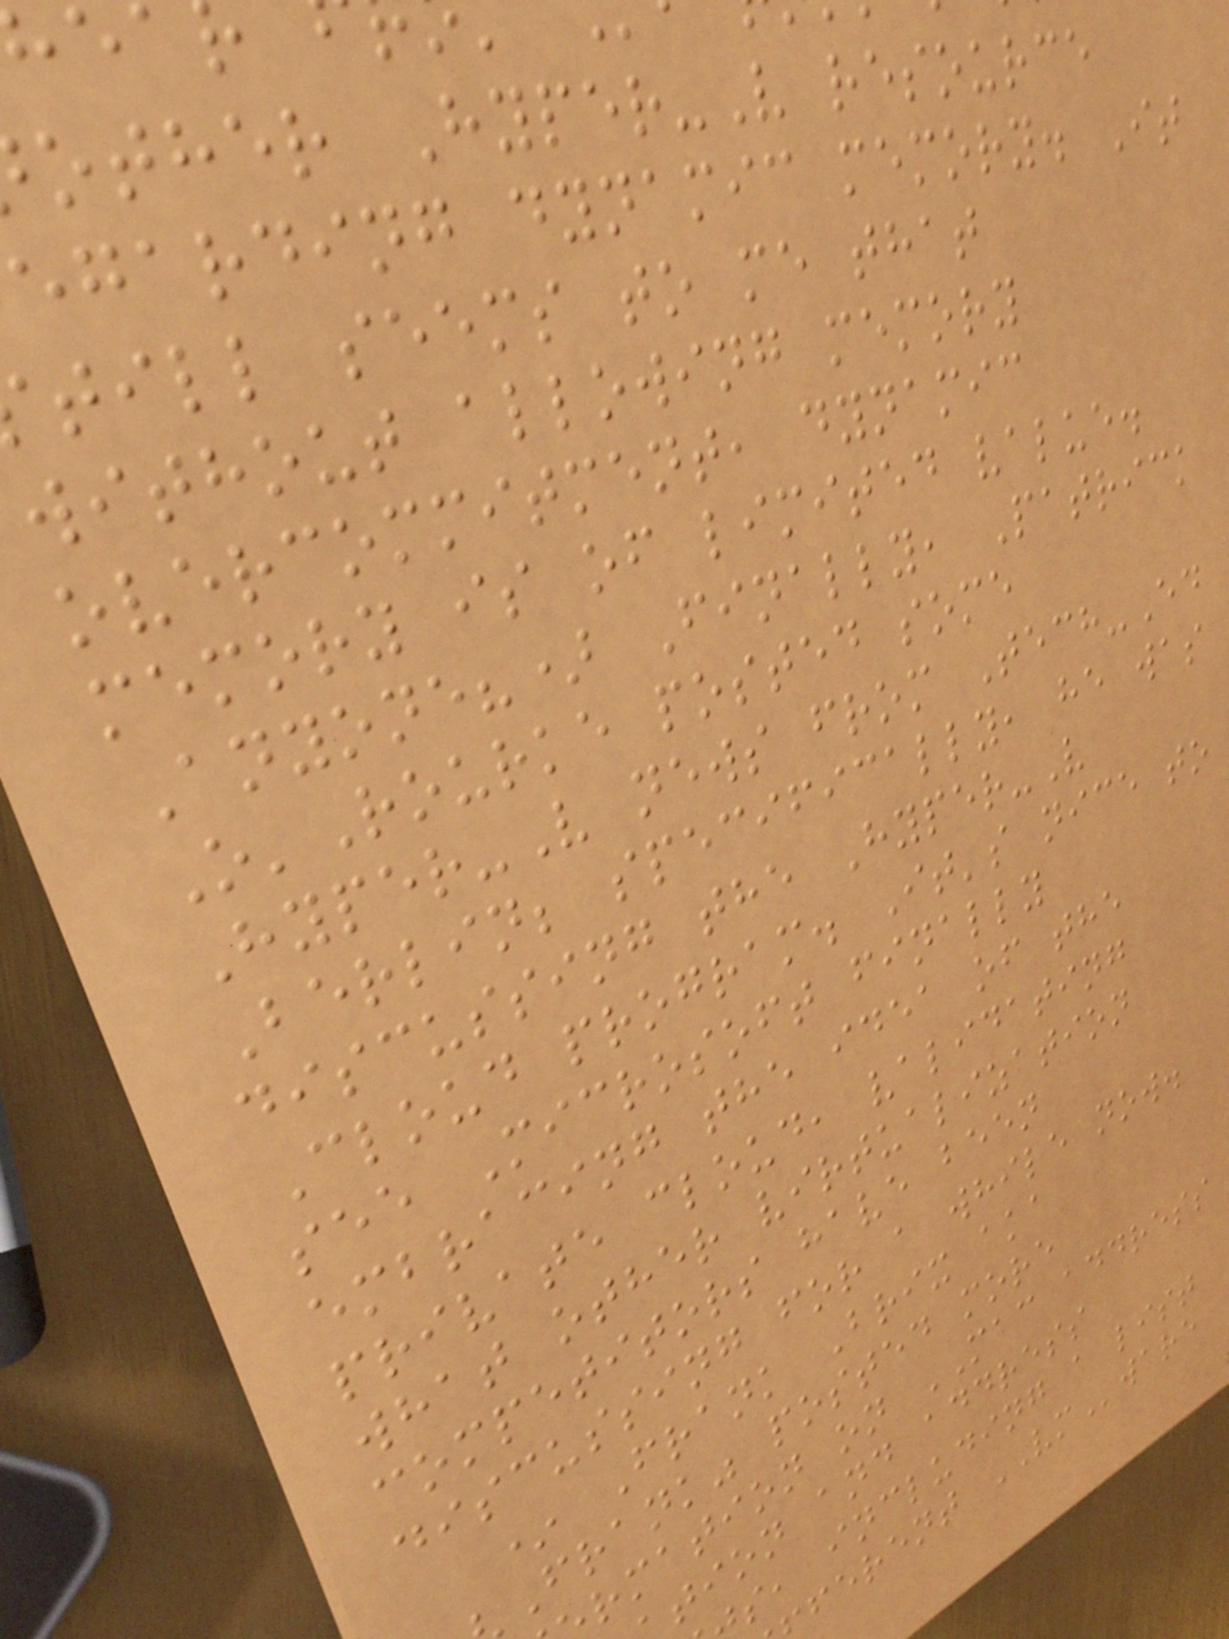other Hyper-V resource
egarding dynamic memory. It
till seems to me that
without allowing memory
overcommitment, dynamic
memory is of limited value.
Anyone?) Finally, Patrick
O'Rourke posted some
Hyper-V news from Tech-Ed
Berlin; specifically, he was
discussing the Hyper-V
Cloud program. It's nice to
see Microsoft finally
embracing the idea of the
private cloud, validating
what other virtualization
competitors have been
discussing for a while now.
* Frank Brix aka
Frank" posted more
rmation on MAC address
tion and address
s, including a list
ferent VMware
